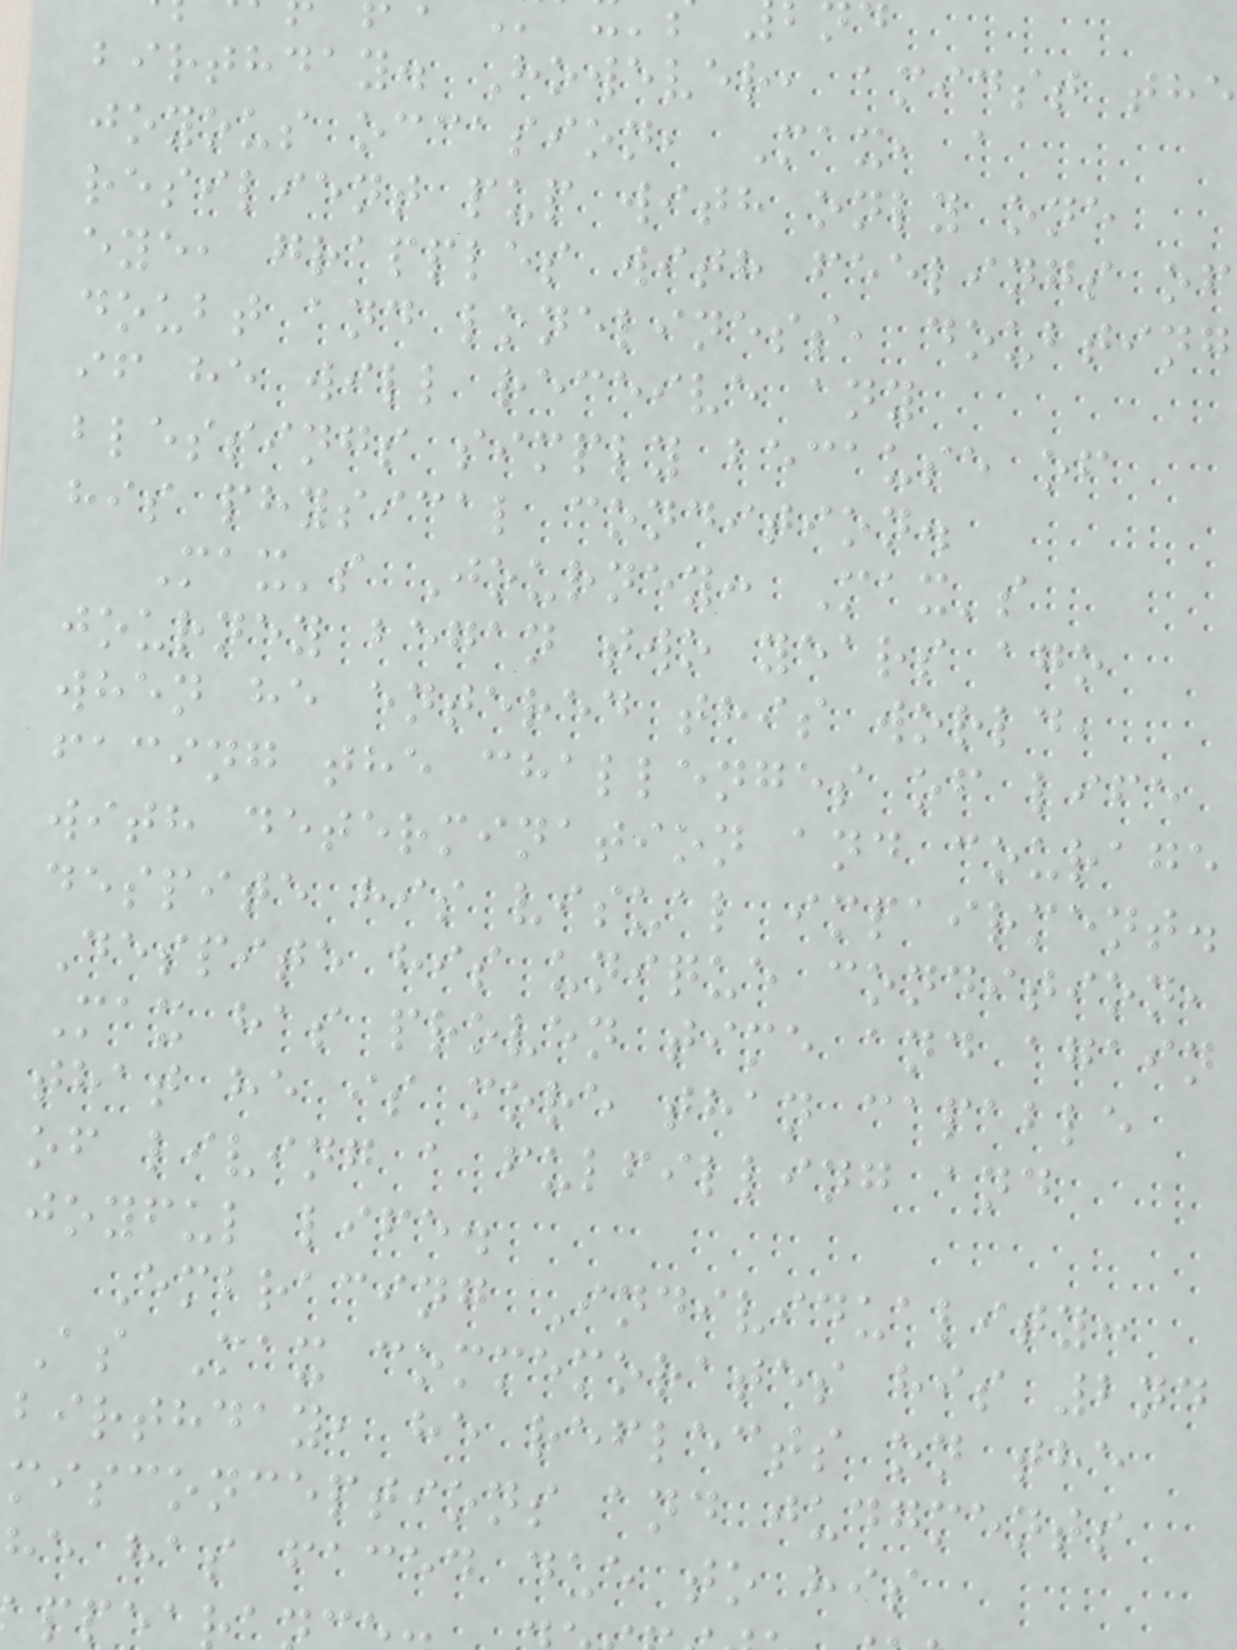birthday. However, amidst the
joyous occasion, Max, a
resilient pup with only one
eye, grapples with feelings of
doubt and loneliness, doubting
if he will receive any
blessings simply because of
his physical condition.
Max's Journey: Max's
journey began two years ago
when he entered this world,
facing the challenges of life
with determination and courage
despite his visual impairment.
Despite his unique condition,
Max has proven time and again
that he is more than capable
of living a fulfilling and
joyful life.
Embracing Individuality:
As Max commemorates his 2nd
birthday, he reflects on the
misconceptions and judgments
he has faced due to his
